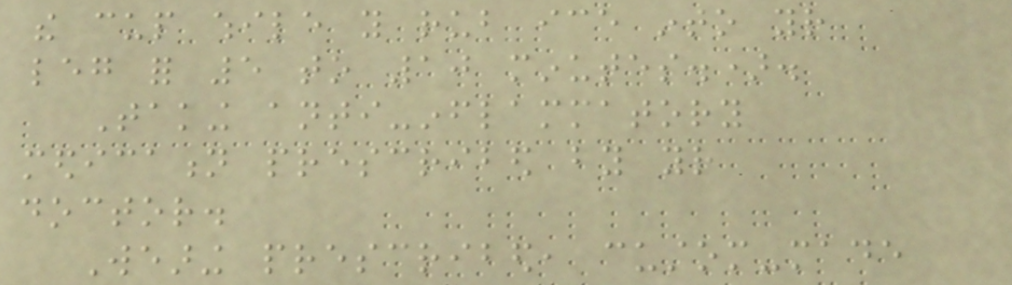the cup while you rub ice into your
leg for 5 to 10 minutes.).
Taking anti-inflammatory
medication prescribed by your
doctor.
Wearing prescribed, custom-made
